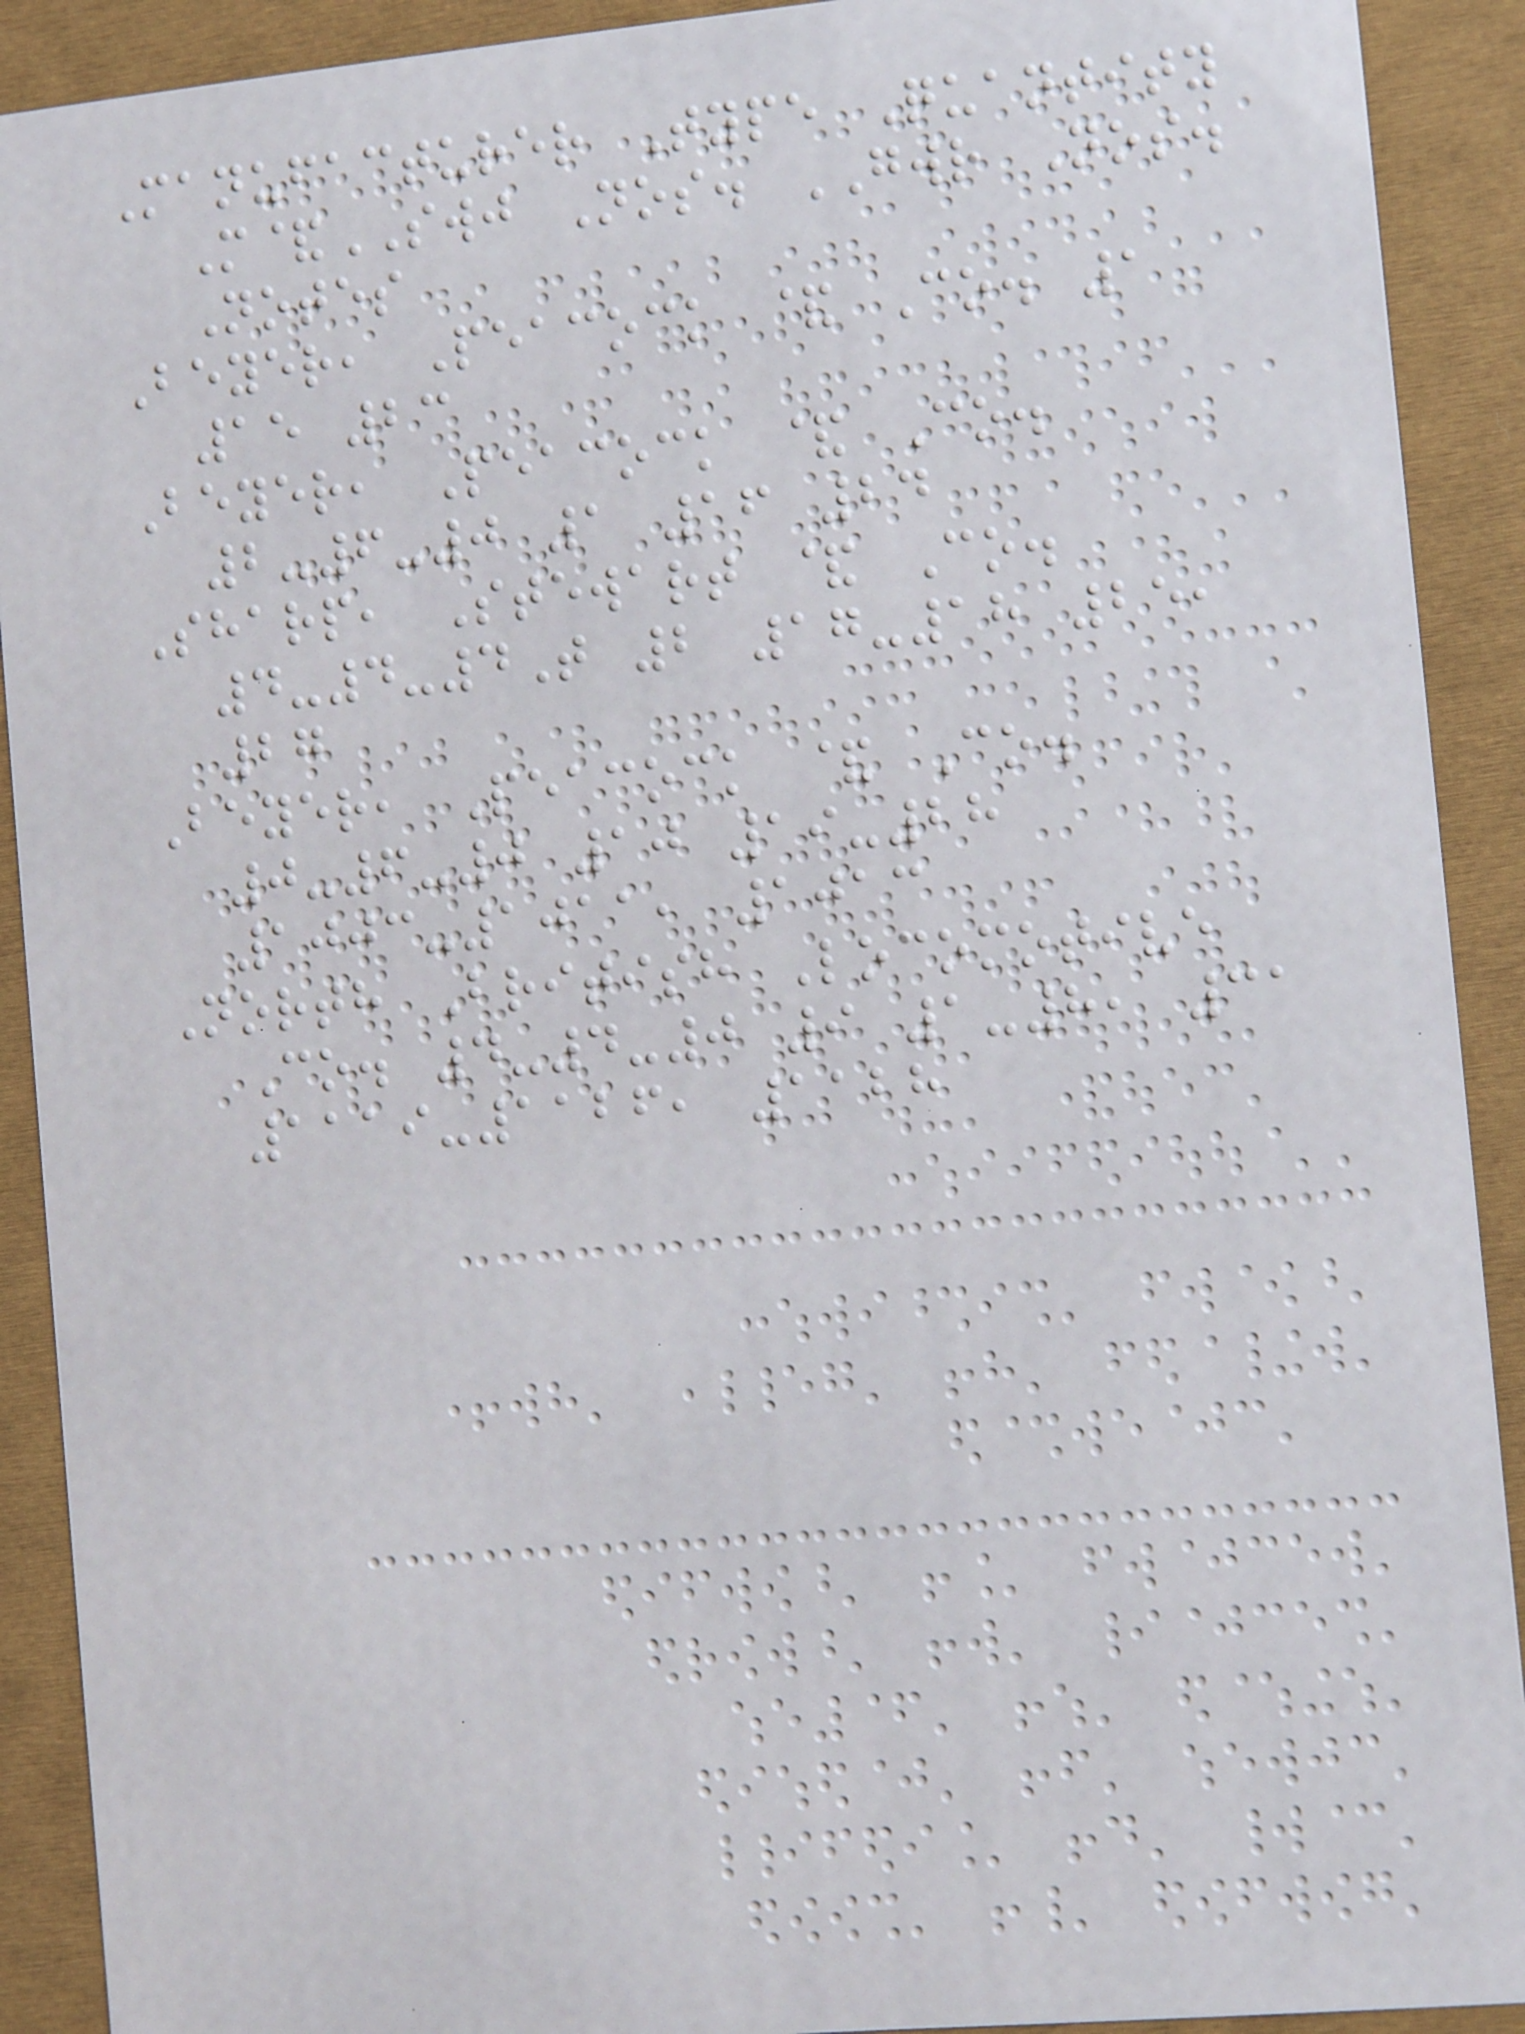Manufacturer Type Quantity
M&SWJ Nos. GWR Nos.
Notes
Beyer, Peacock & Co. 1
15 23
Beyer, Peacock & Co.
2-6-0 1 16 24
Sharp, Stewart & Co.
4-4-4T 2 17-18 25,
27
Beyer, Peacock & Co.
0-6-0 10 19-28
1003-1011, 1013
North British Locomotive
Co. 4-4-0 9 1-8, 31
1119-1126, 1128
